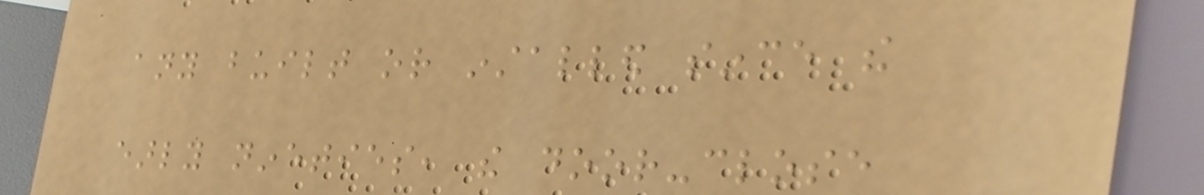any built or installed since the
early nineties, the door-close
